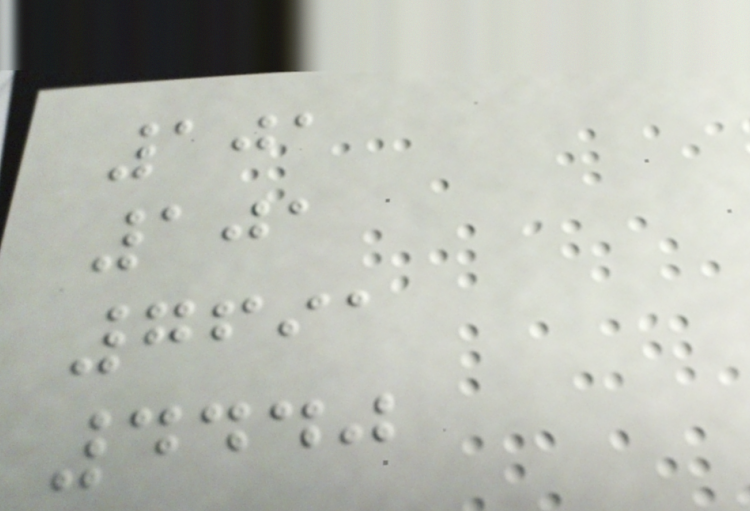101
101
7691
4440
